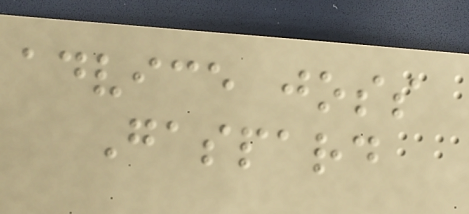advice joss
Gaspard
